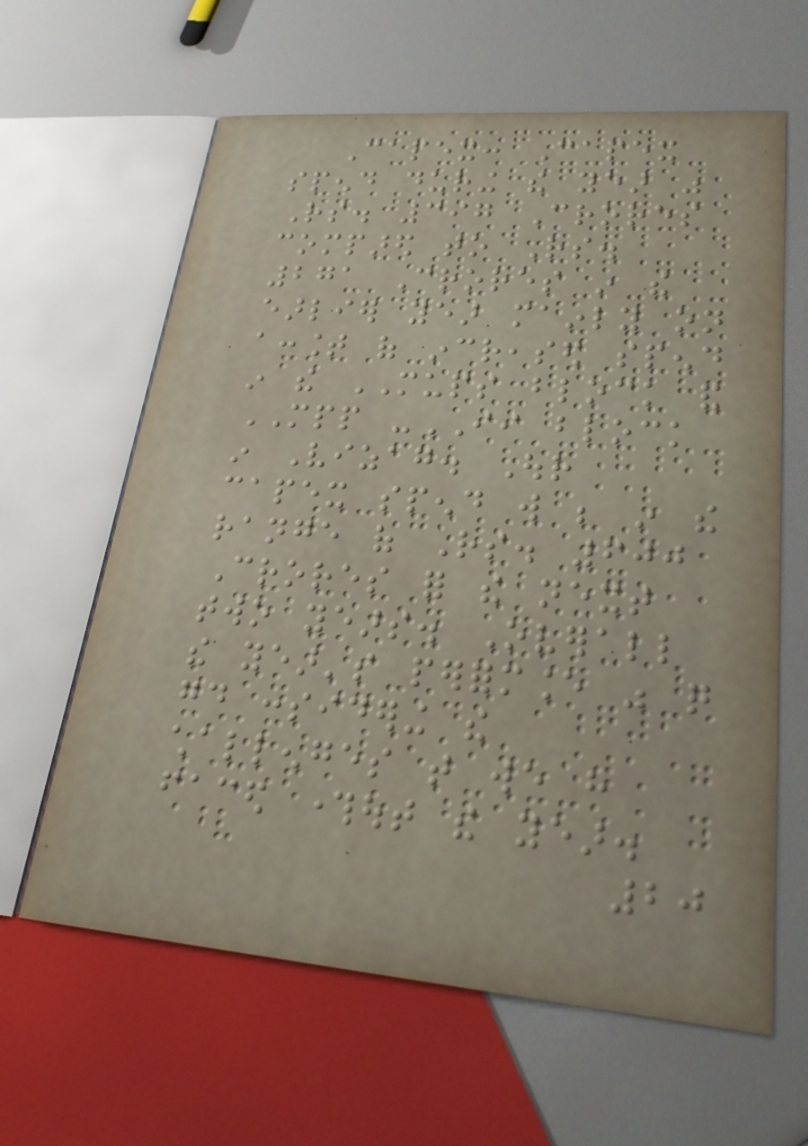Capex: Capex
spend during the year was
Rs. 397 Crores
compared to Rs.
271 Crores in the
earlier year mainly on
account of increased spend
in the MUPS block and
MPP -II block
in Vizag. Our
capex spend will be in the
range of Rs. 600
Crores for the next
two years. Overall
the year's performance was quite
good considering the
challenges that we have
faced throughout the year.
20
